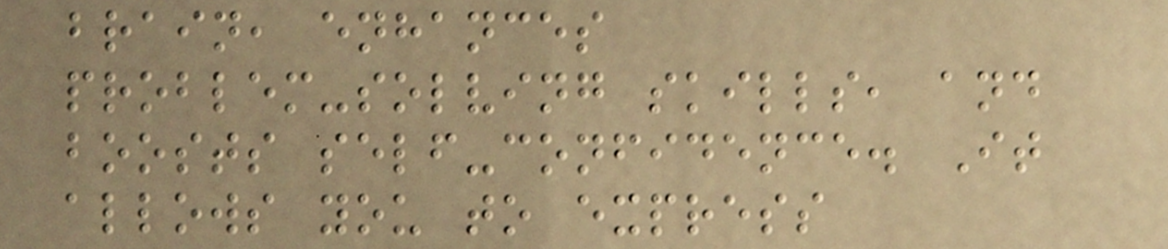brain, enhances
problem-solving skills, and
boosts self-confidence. It
allows you to express
